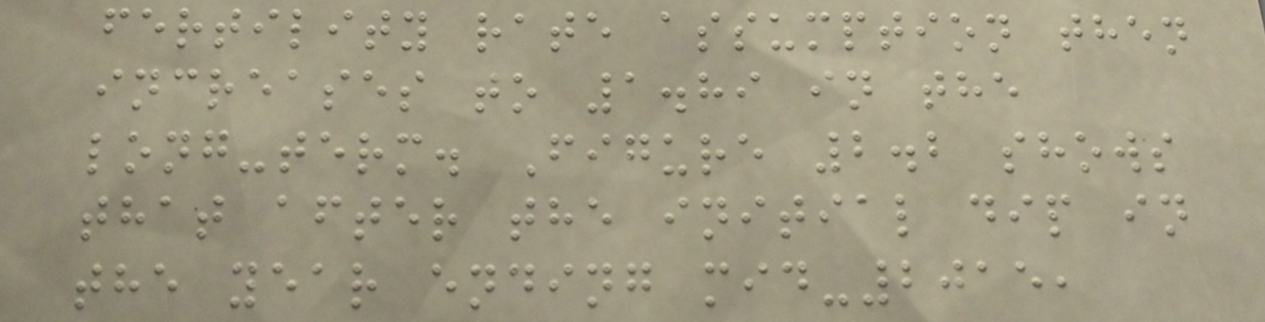fertility rate assumption then
increases to 1.89 in the
long-term. Figure 2.2 shows
that after the initial dip in
the year ending mid-2015,
